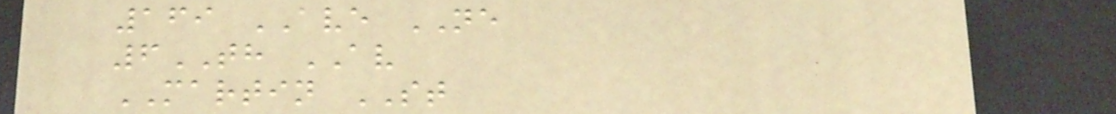169 AVE NE
6TH AV
MARTIN ST
